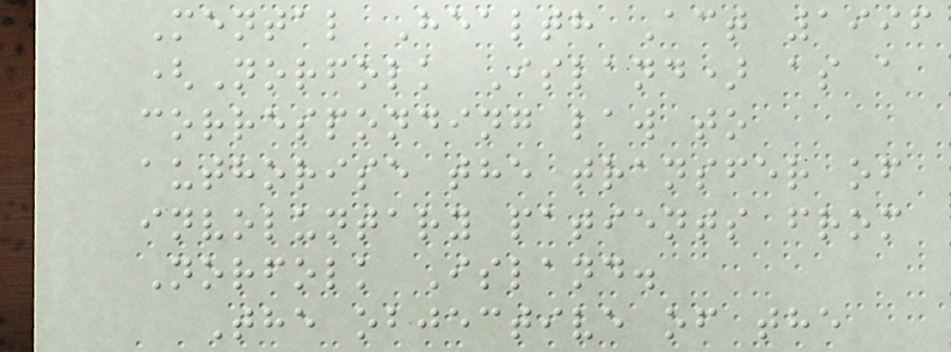Mental Health Act 1996
(Norfolk Island) as a
corresponding law to
authorise the transfer of
involuntary patients from
Norfolk Island.
The objective of the
